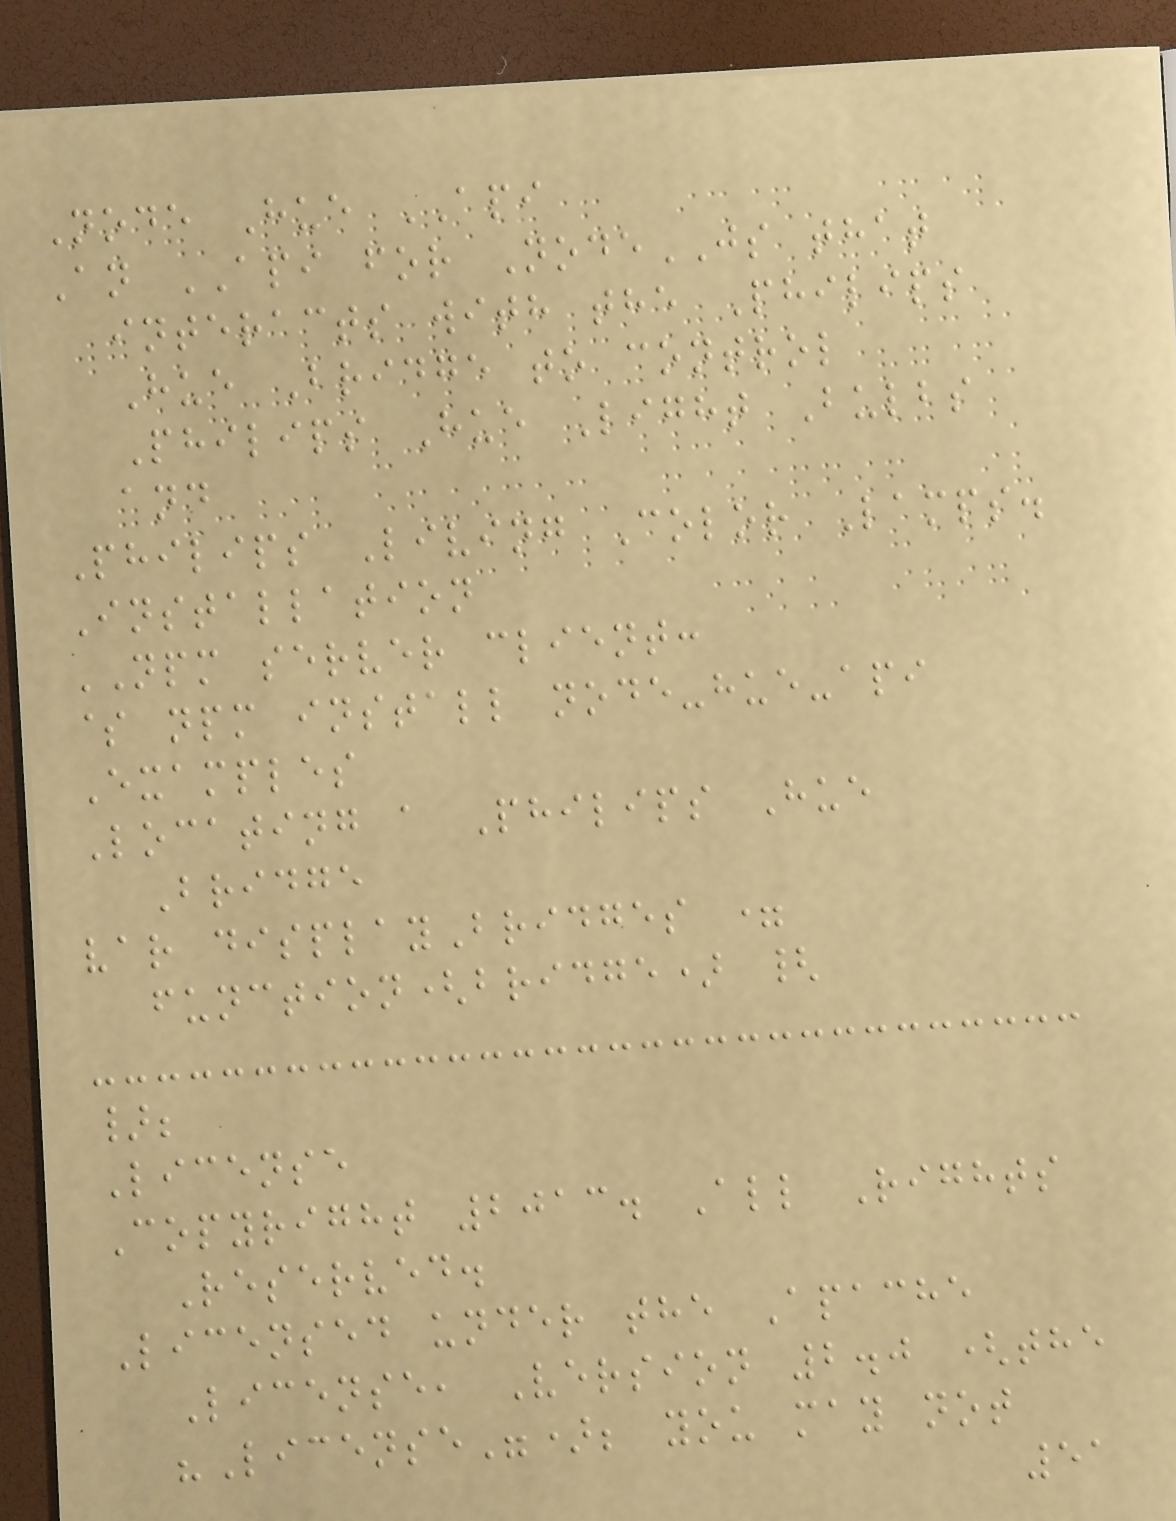Node Hue API
An API for NodeJS that
interacts with the Philips
Hue Bridge to control
Philips Hue Light Bulbs
and
Philips Living Color Lamps.
Installation
NPM server client:
$ npm install node-hue-api
Examples
Locating a Philips Hue
Bridge
var displayBridges =
function(bridge) {
};
License
Copyright 2013. All Rights
Reserved.
Licensed under the Apache
License, Version 2.0 (the
"License"); you may not
51
